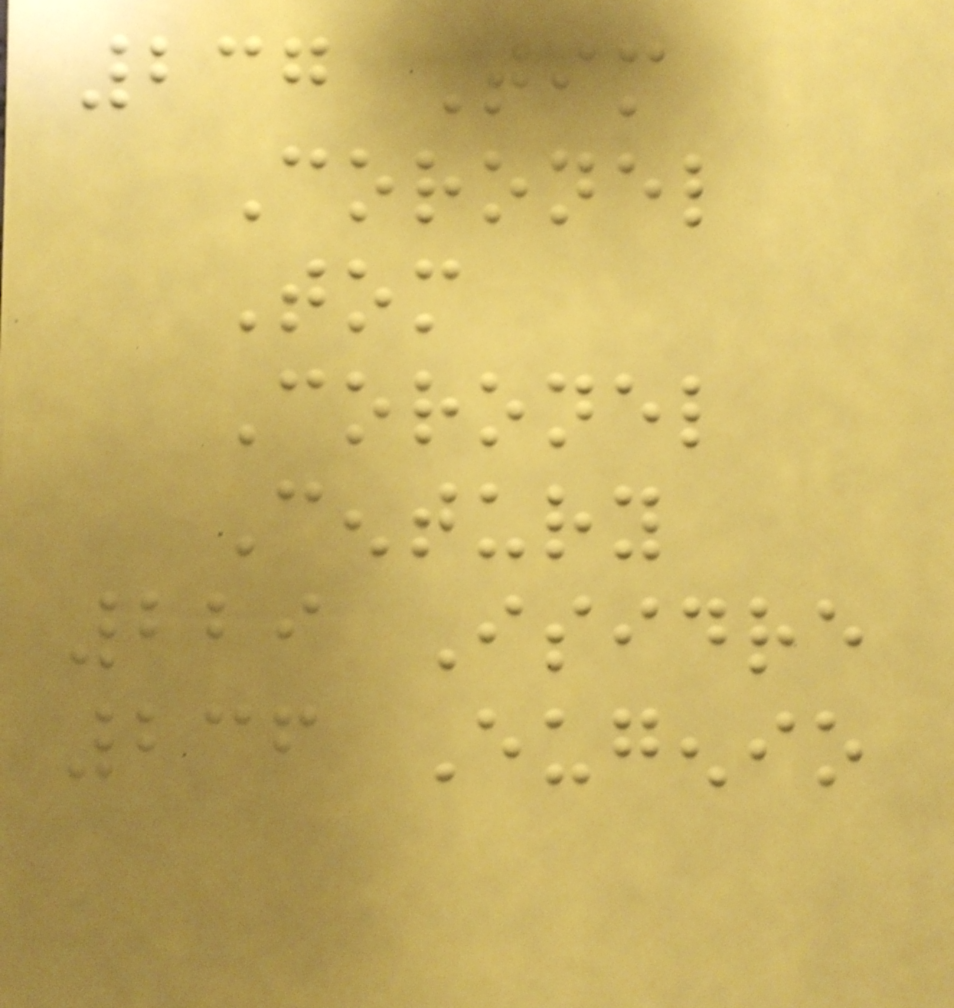237 Tim
Coronel
Tom
Coronel
Century
229 Isidre
236 Eugenio
